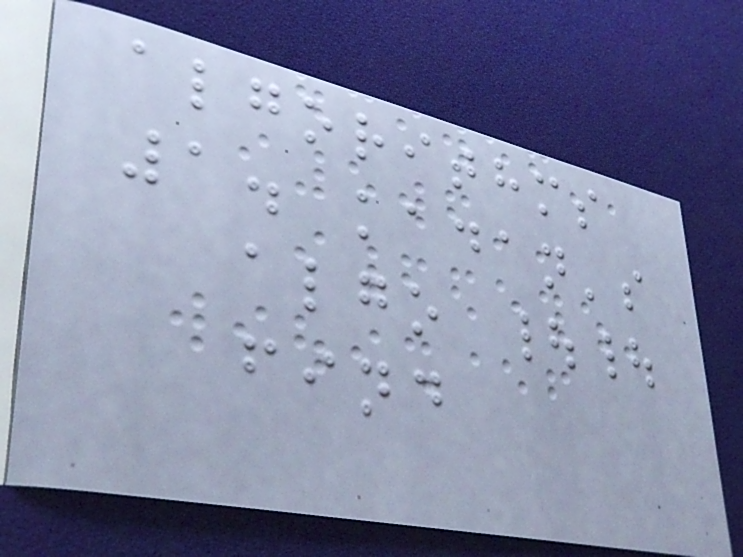algorithms
1. kadan's
algo ||
find
